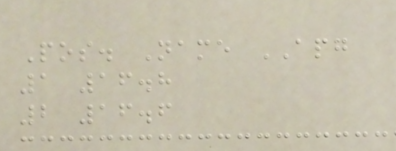Pos. Name APG
1 16.8
2 16.6
